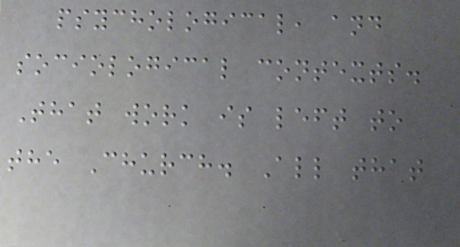psychological, and
sociological contexts.
That work is left to
the Church. All that
